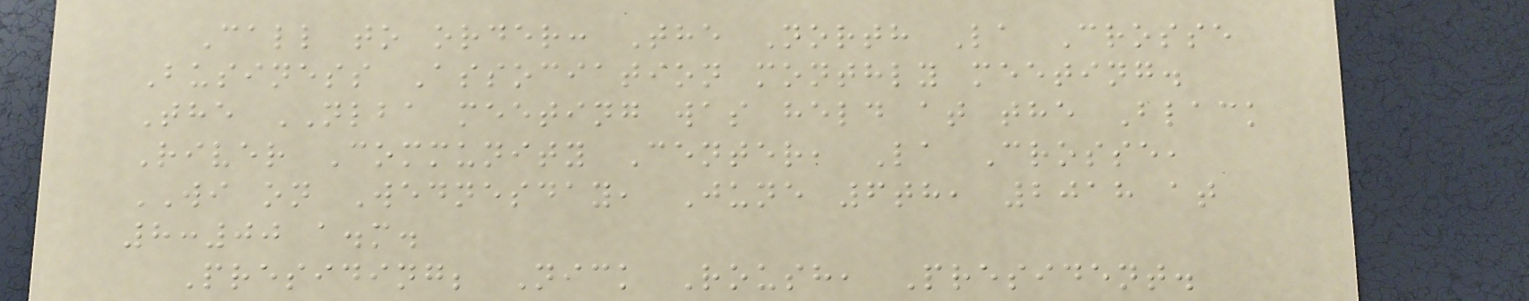Call to order: The North La Crosse
Business Association monthly meeting.
The NLBA meeting was held at the Black
River Community Center, La Crosse,
WI on Wednesday, June 6th, 2018 at
8:00 a.m.
Presiding; Nick Roush, President.
